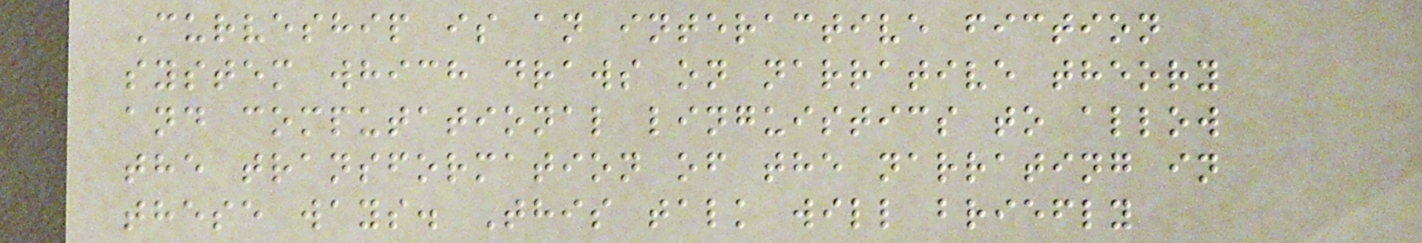Curveship is an interactive fiction
system which draws on narrative theory
and computational linguistics to allow
the transformation of the narrating in
these ways. This talk will briefly
